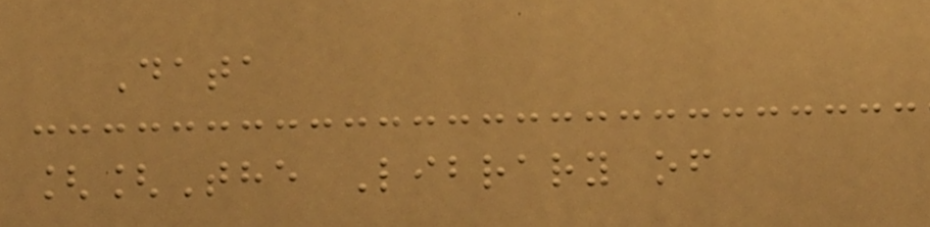Data
[[The Library of
